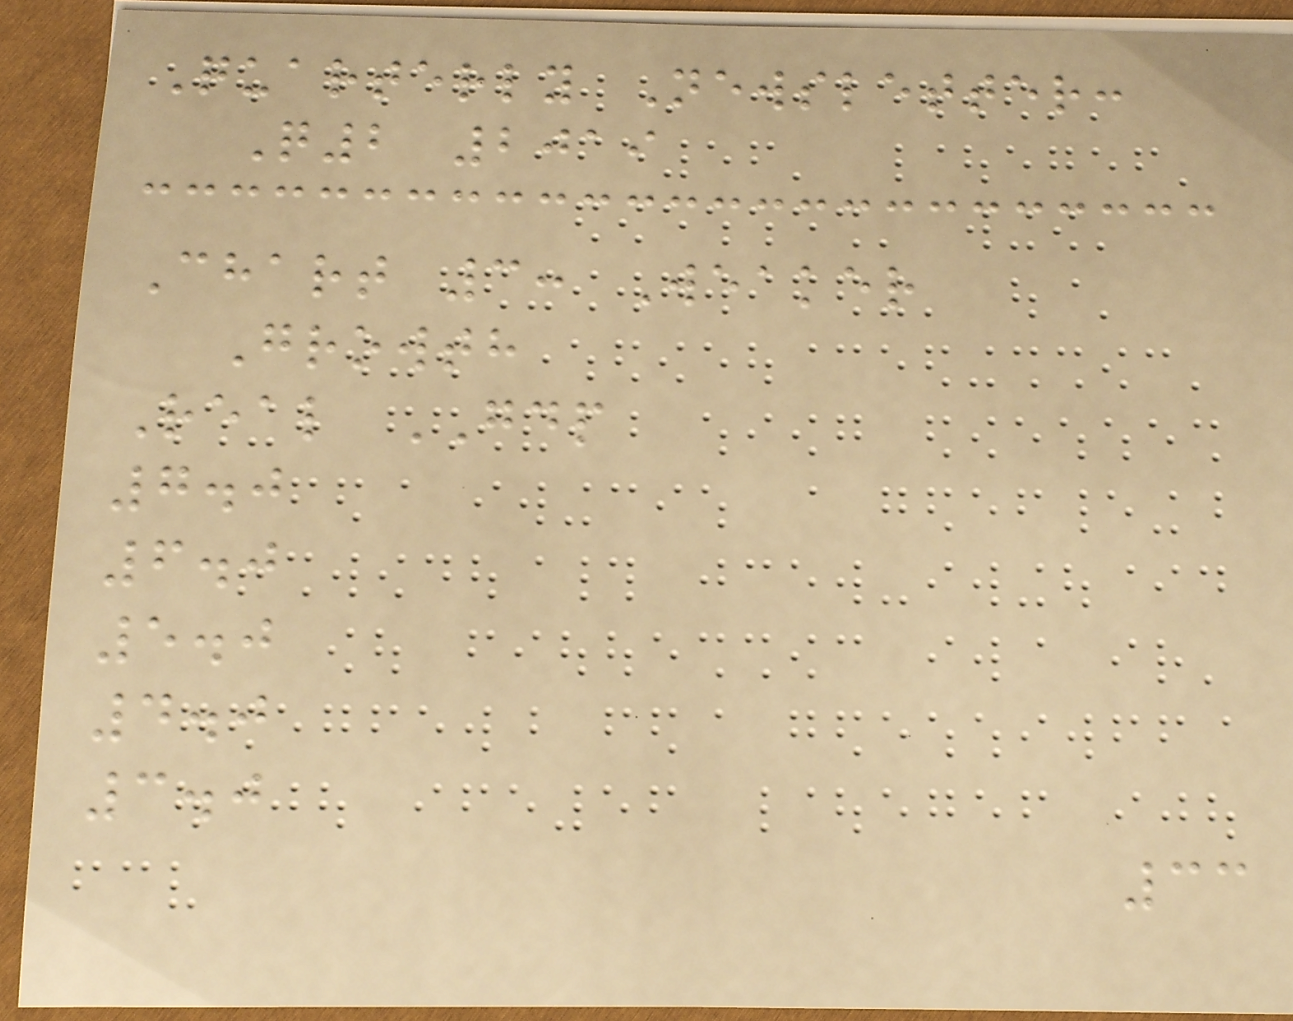Quarterly Newsletter:
Q2 2019
Chart 3: Weaker
Growth
Real GDP
7.0
6.0
5.0
4.0
3.0
33
